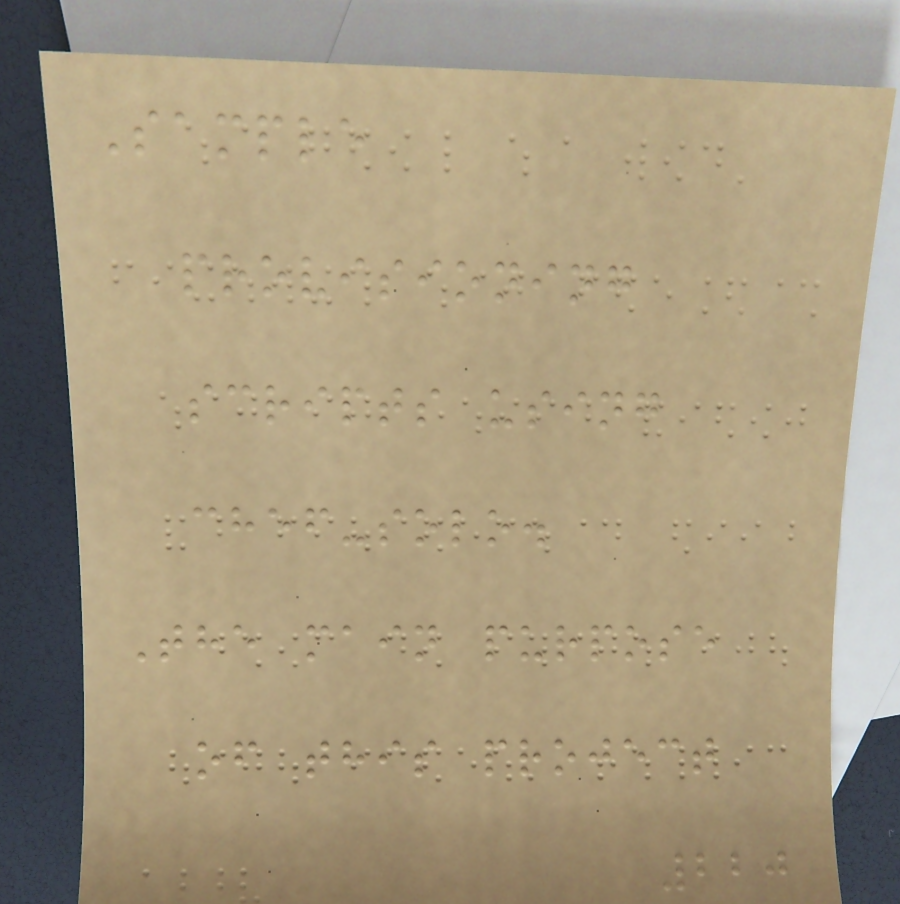Sample
provisioning
scripts using
chef-solo.
The main purpose
of this project
220
